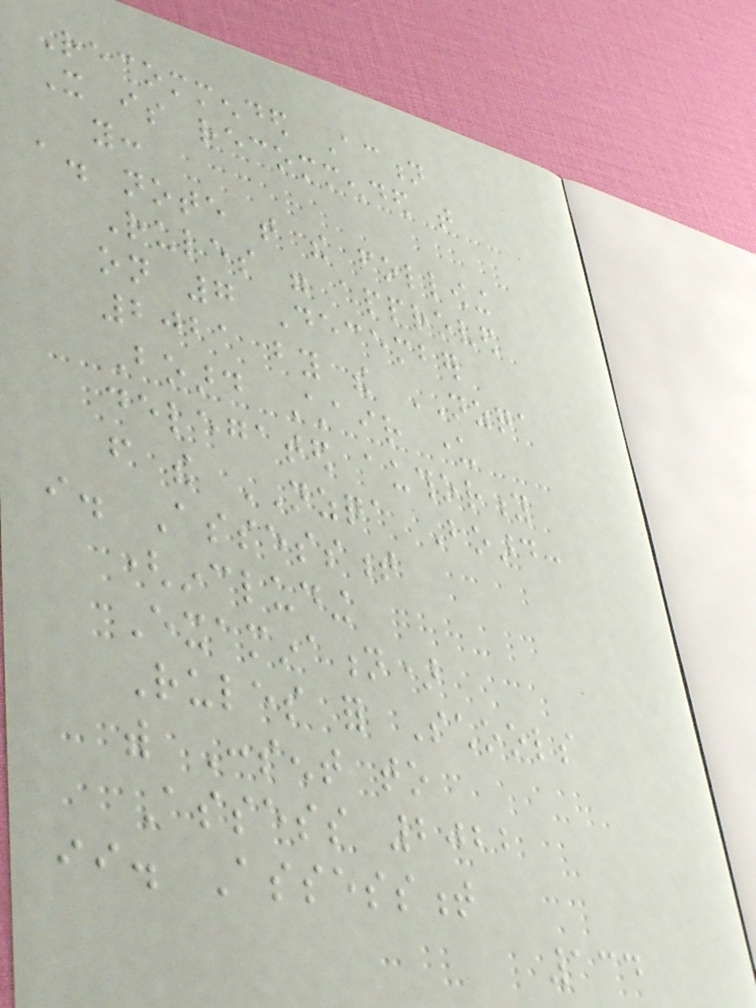Recommended Action
It is recommended that
you:
a. note that the following
Rules were approved
on 7 December
2021 by the NZQA
Board Chair under
delegated authority
from the NZQA Board:
i. Assessment
(including
Examination)
Rules for Schools
with Consent to
Assess 2022
ii. Assessment
134
